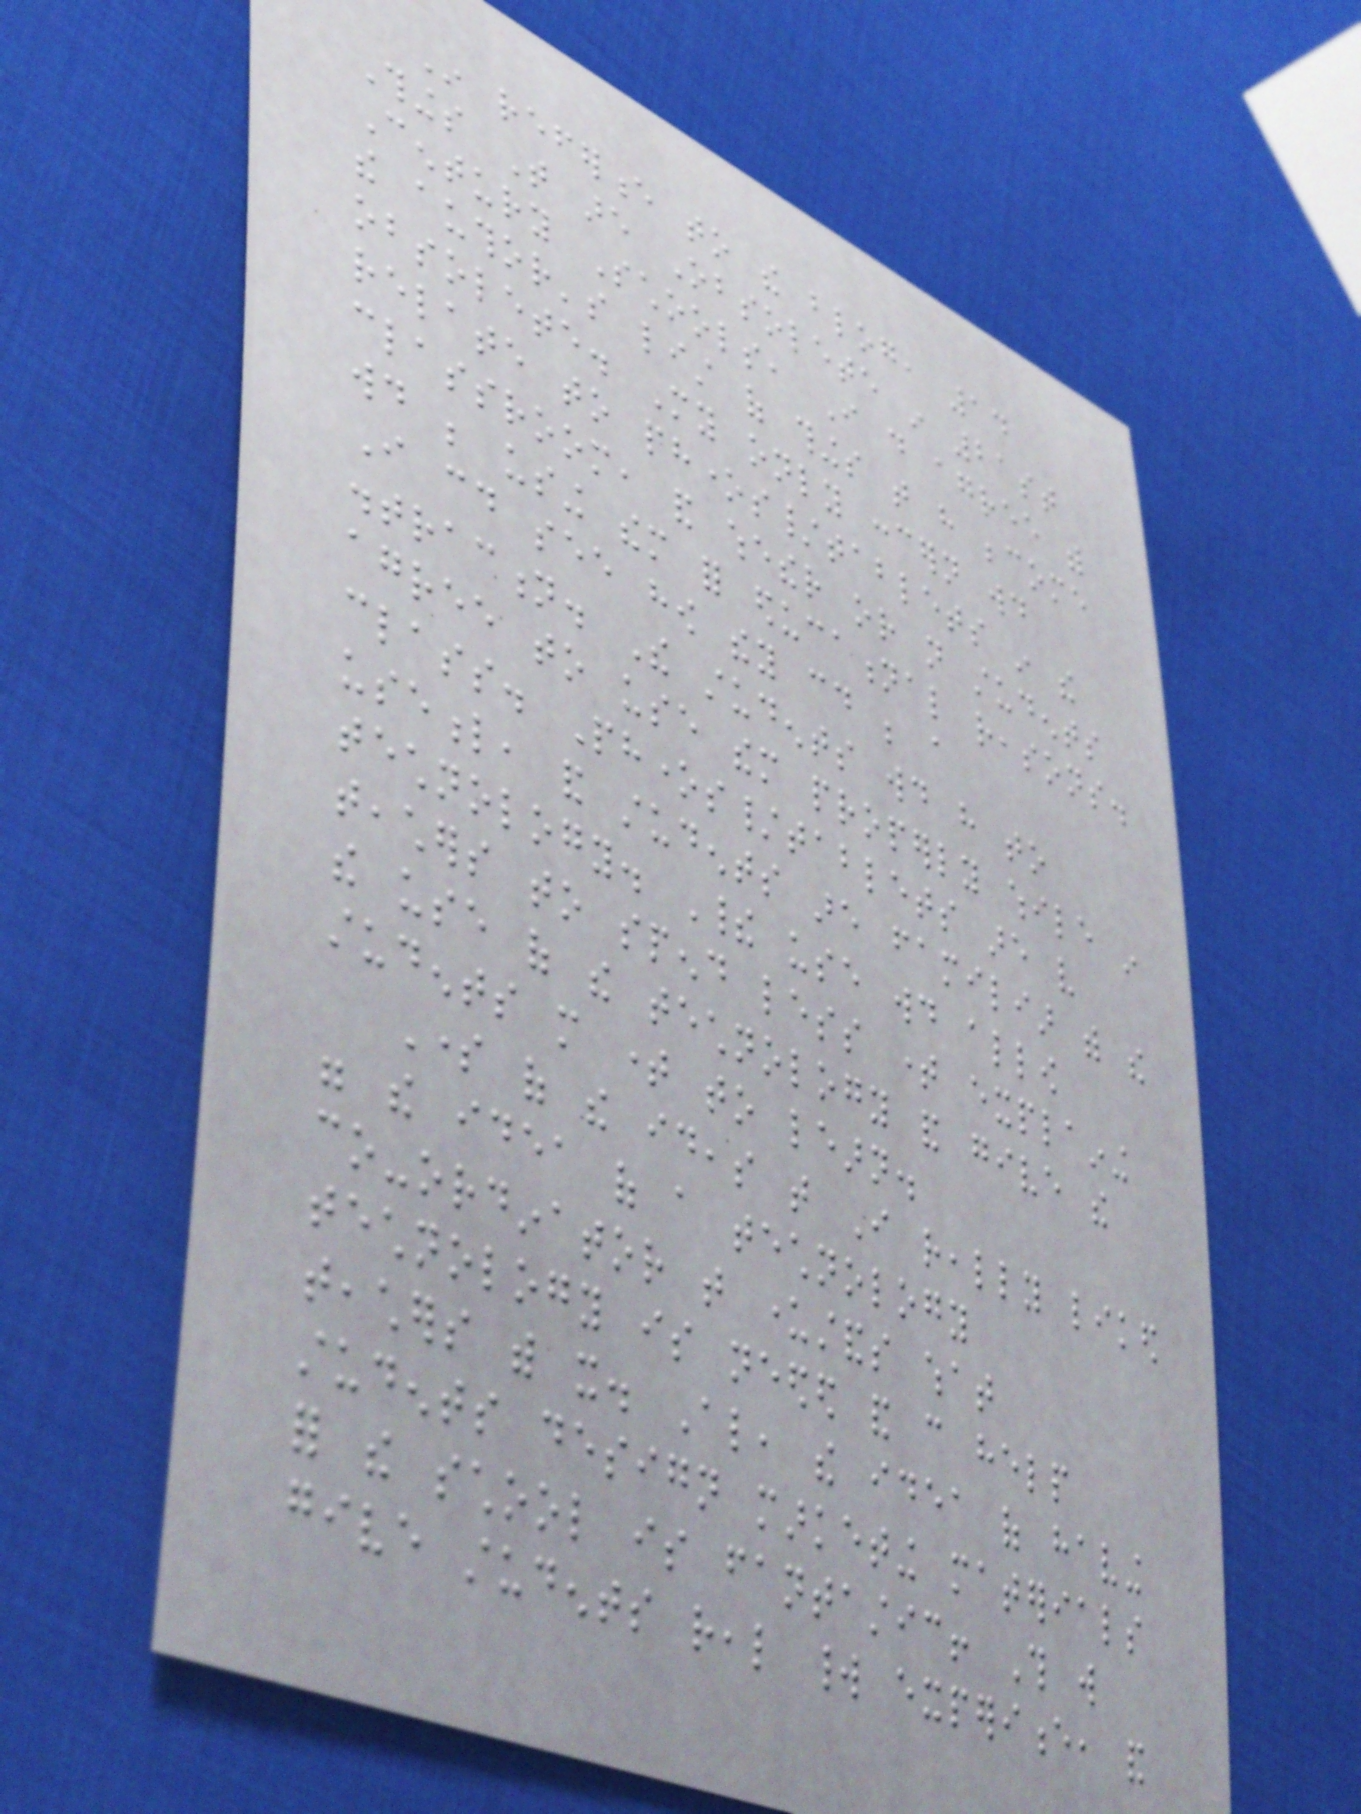In reference to the blog, 14
Things That are Obsolete in 21st
Century Schools, I do agree with
the author's list of things that have become
obsolete. My only concern would
relate to phones/tablets in the
classroom, and whether or not students
would be using them for educational reasons.
I could see how they could be a
distraction. The students would have to
agree to use them properly while in
class. Phones/tablets are very
useful, and students are familiar with the
technology. Their use would allow
teachers to spend less time explaining
the use of the technology and give the
students more time to learn.
Some of the ideas that I really liked
were the idea of a technology
co-ordinator that understands what
technology is needed and can help
teachers with it. Also, the idea of having
students design marketing materials
for the school is fantastic! This will
give students real world experience, and
